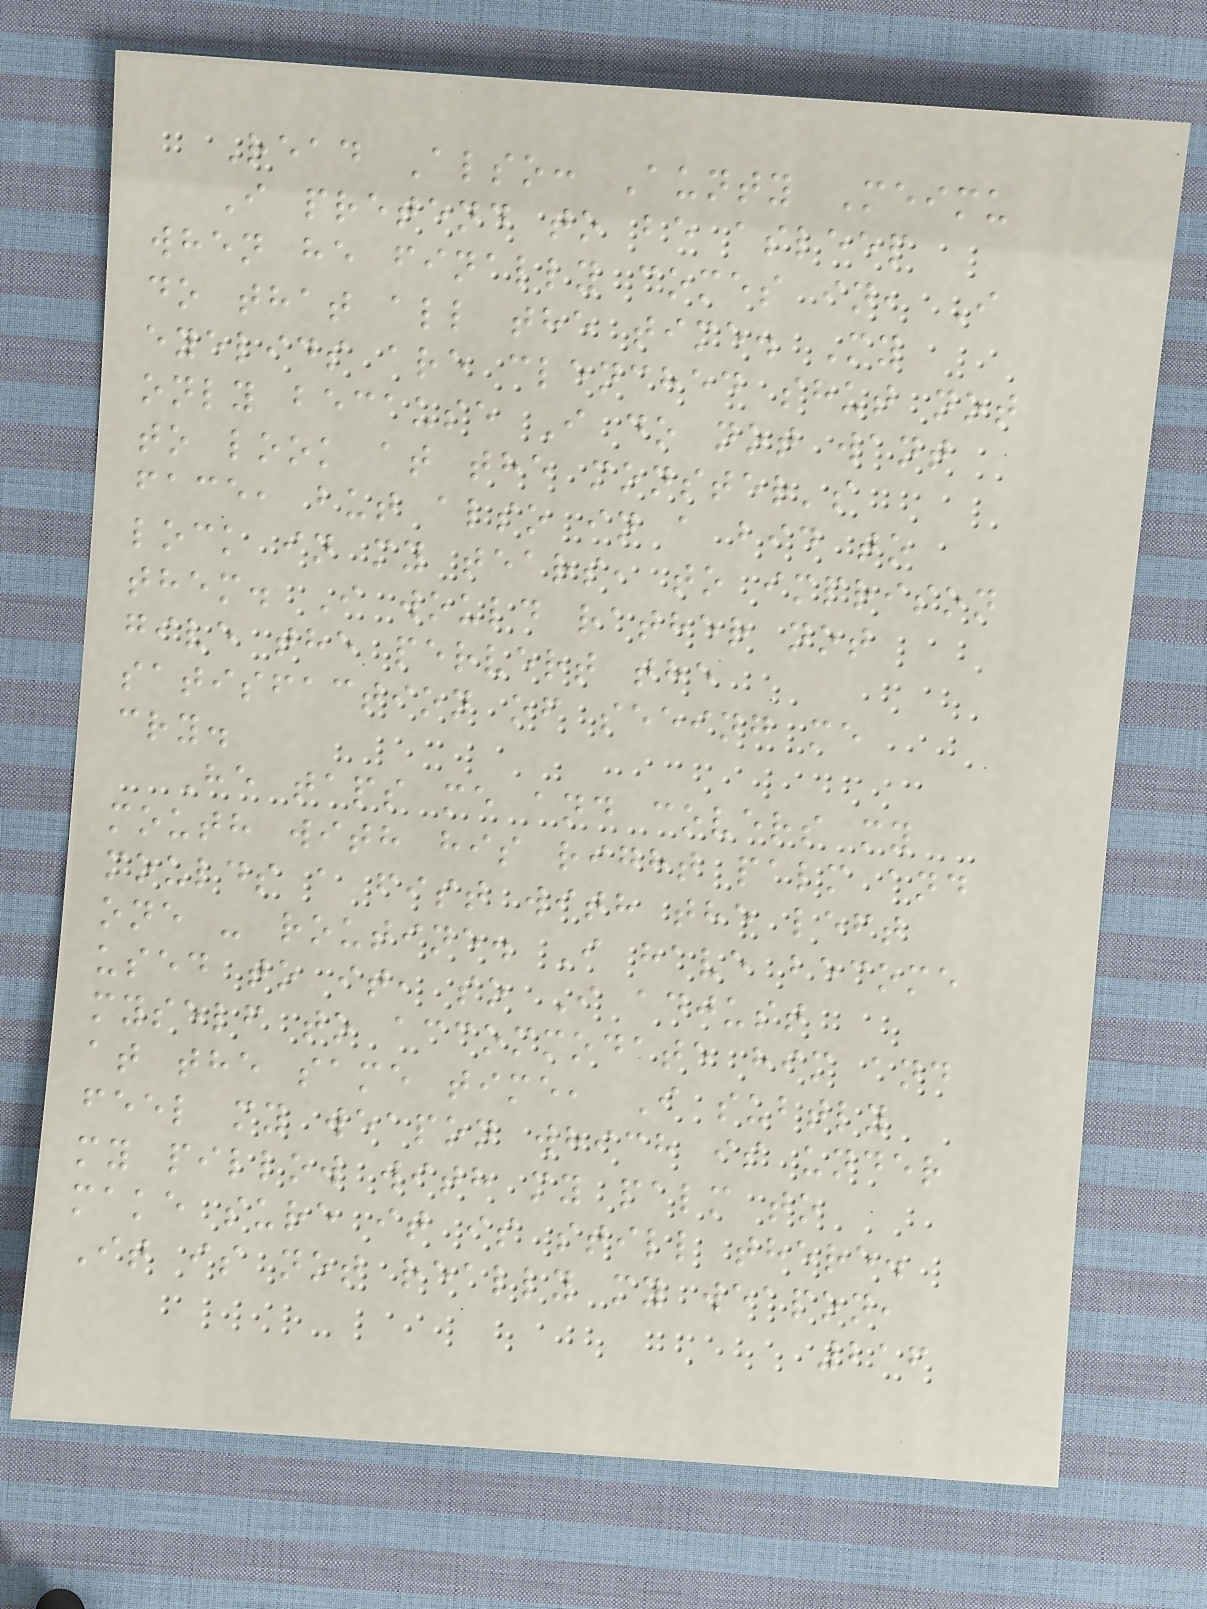Read Also: Aunty Meimu
I pretend to be asleep
when he finally comes in, I
do that all the time. My
eyelids are clenched shut not
only because I do not want
to look at the monster's
face, but also in a bid to
lock in my tears, to imprison
them. I would rather not
give the pervert the
satisfaction of seeing me
cry.
He taps me and covers my
mouth with his right palm and
moulds a fist with the left
one - routine. I have become
used to it, so I adjust
myself to accommodate him and
at the same time, I subtly
feel my weapon which is under
my pillow with my palm to
make sure it is still there.
It is not really my weapon,
216
